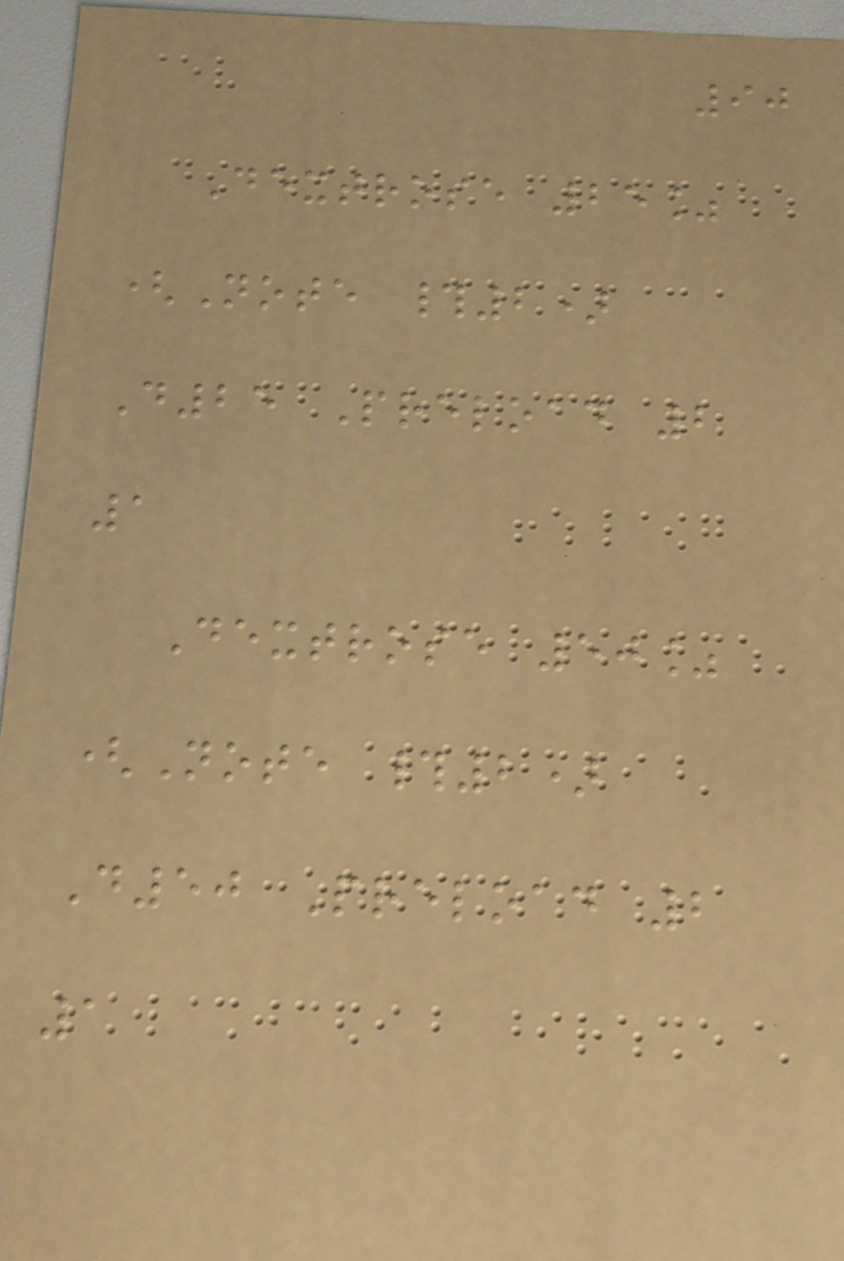90
Dextrose 25%
(Note #2)
D25 Preload 2
1
Dextrose 50%
(Note #2)
D50 Preload 2
1
